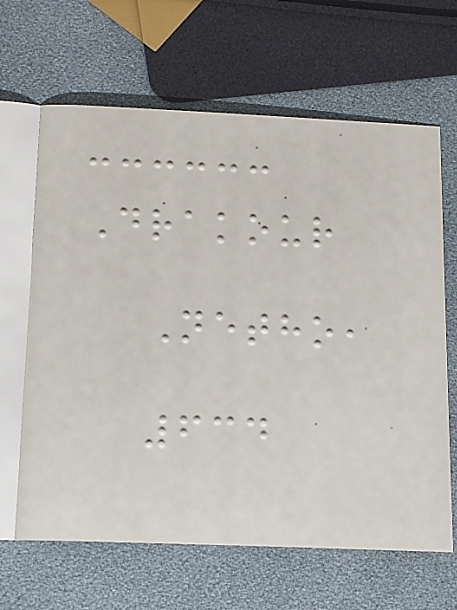Drakour
Netho,
634
